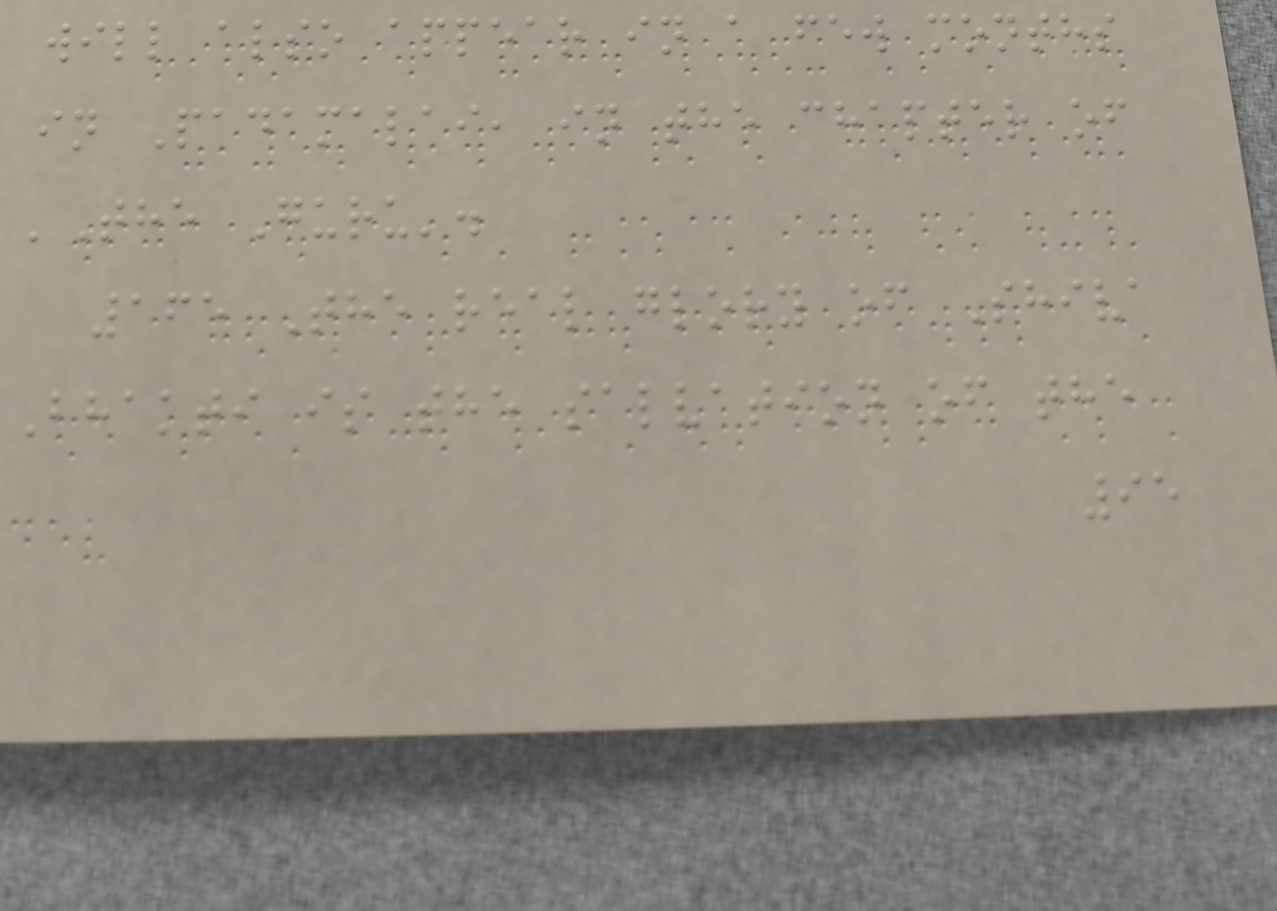will also appear in a few months
in Padamalai, in the chapter of
'The Guru'.
165 The real glory of Shiva
Bhakti is the salvation of the
95
